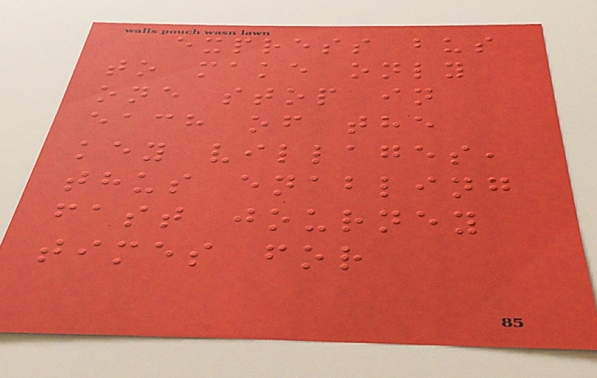express bus
to make only
one stop in
each of the
key villages,
thus enabling
fast journey
times for
